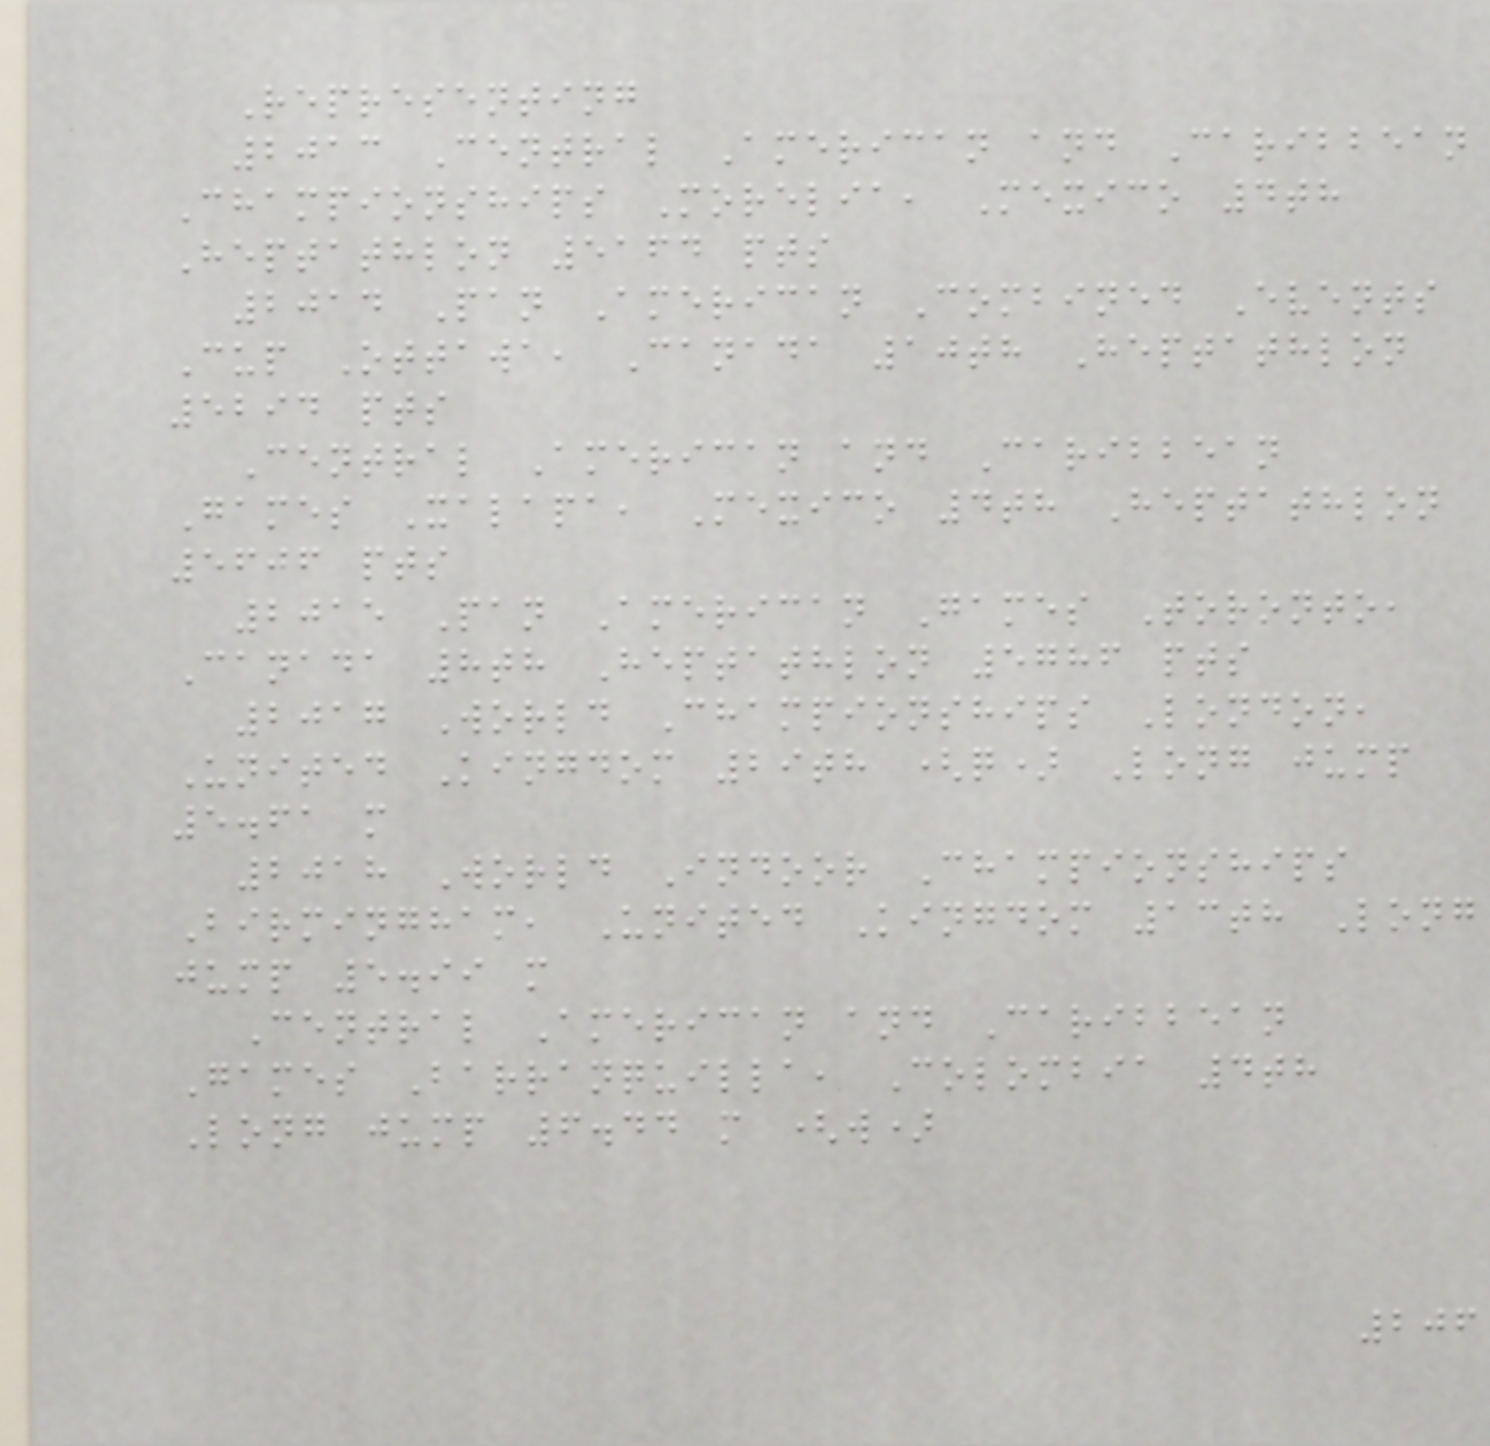Representing
2013 Central American and Caribbean
Championships Morelia, Mexico 4th
Heptathlon 5164 pts
2014 Pan American Combined Events
Cup Ottawa, Canada 10th Heptathlon
5294 pts
Central American and Caribbean
Games Xalapa, Mexico 4th Heptathlon
5606 pts
2015 Pan American Games Toronto,
Canada 8th Heptathlon 5786 pts
2017 World Championships London,
United Kingdom 29th (q) Long jump
5.61 m
2018 World Indoor Championships
Birmingham, United Kingdom 13th Long
jump 5.99 m
Central American and Caribbean
Games Barranquilla, Colombia 4th
Long jump 6.44 m (w)
206
